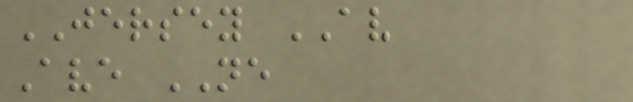JERSEY AV
Ave NE
